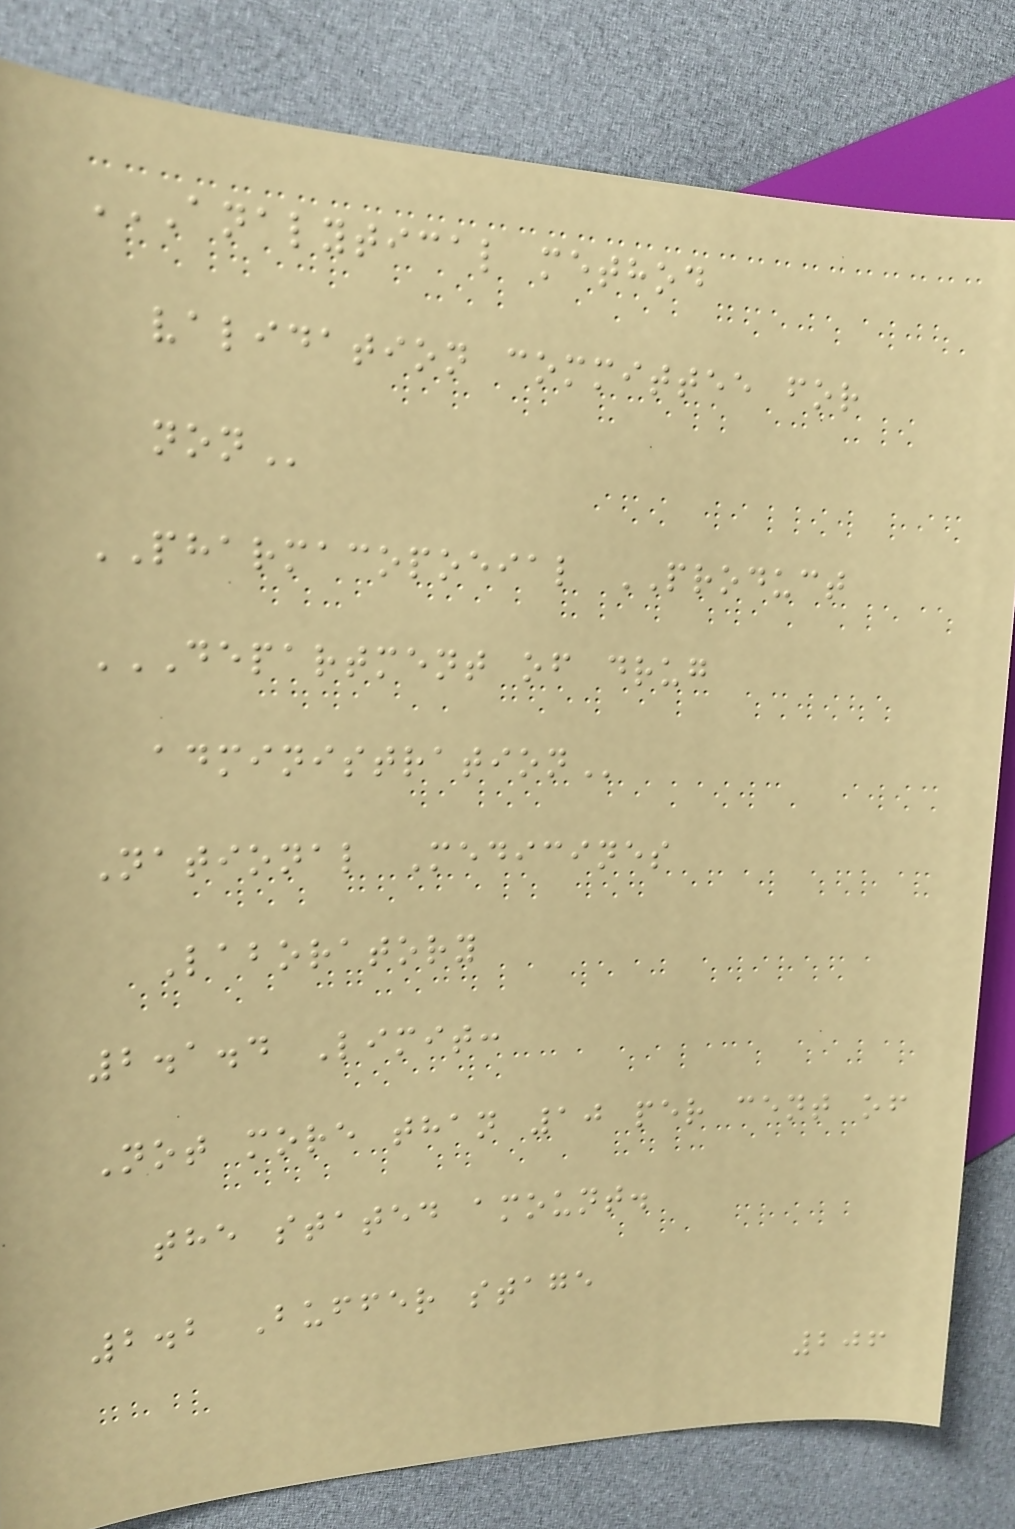ANALYTICAL METHOD
VALIDATION COMMITTEE FOR
NON
PHARMACOPOEIAL PRODUCT
DEPARTMENT OF DRUG
ADMINISTRATION
National Medicines
Laboratory
2.1.4 Limit:
Not more than 10 per cent of
the stated amount.
2.2 Buffer stage
206
